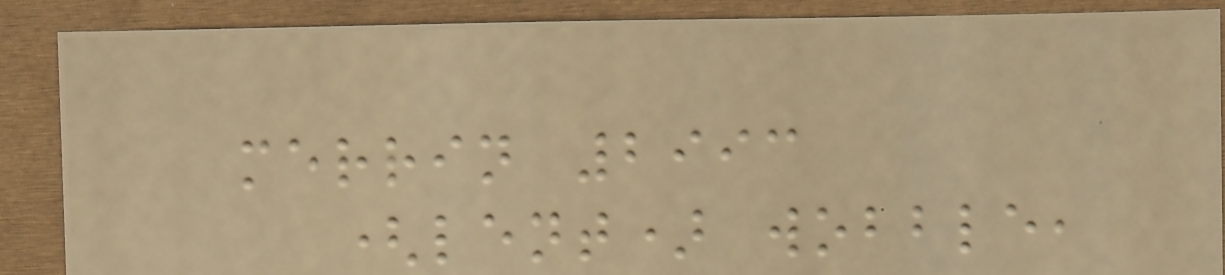merrin 2993
(lent) wobble,
